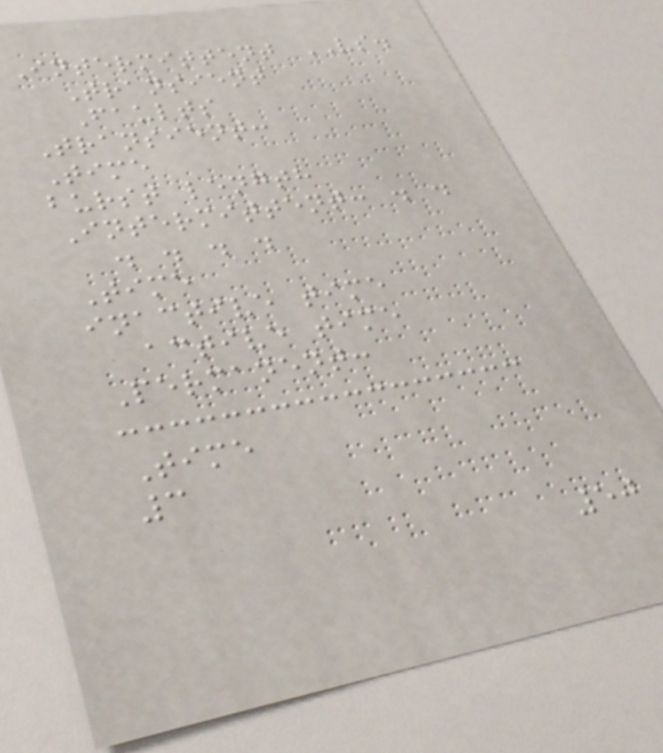Intermittent VS.
Transient
Faults
Transient:
Time
burst length
Intermittent: . .
. . . .
Time
inactive time
active time
Permanent:
Time
3
50
